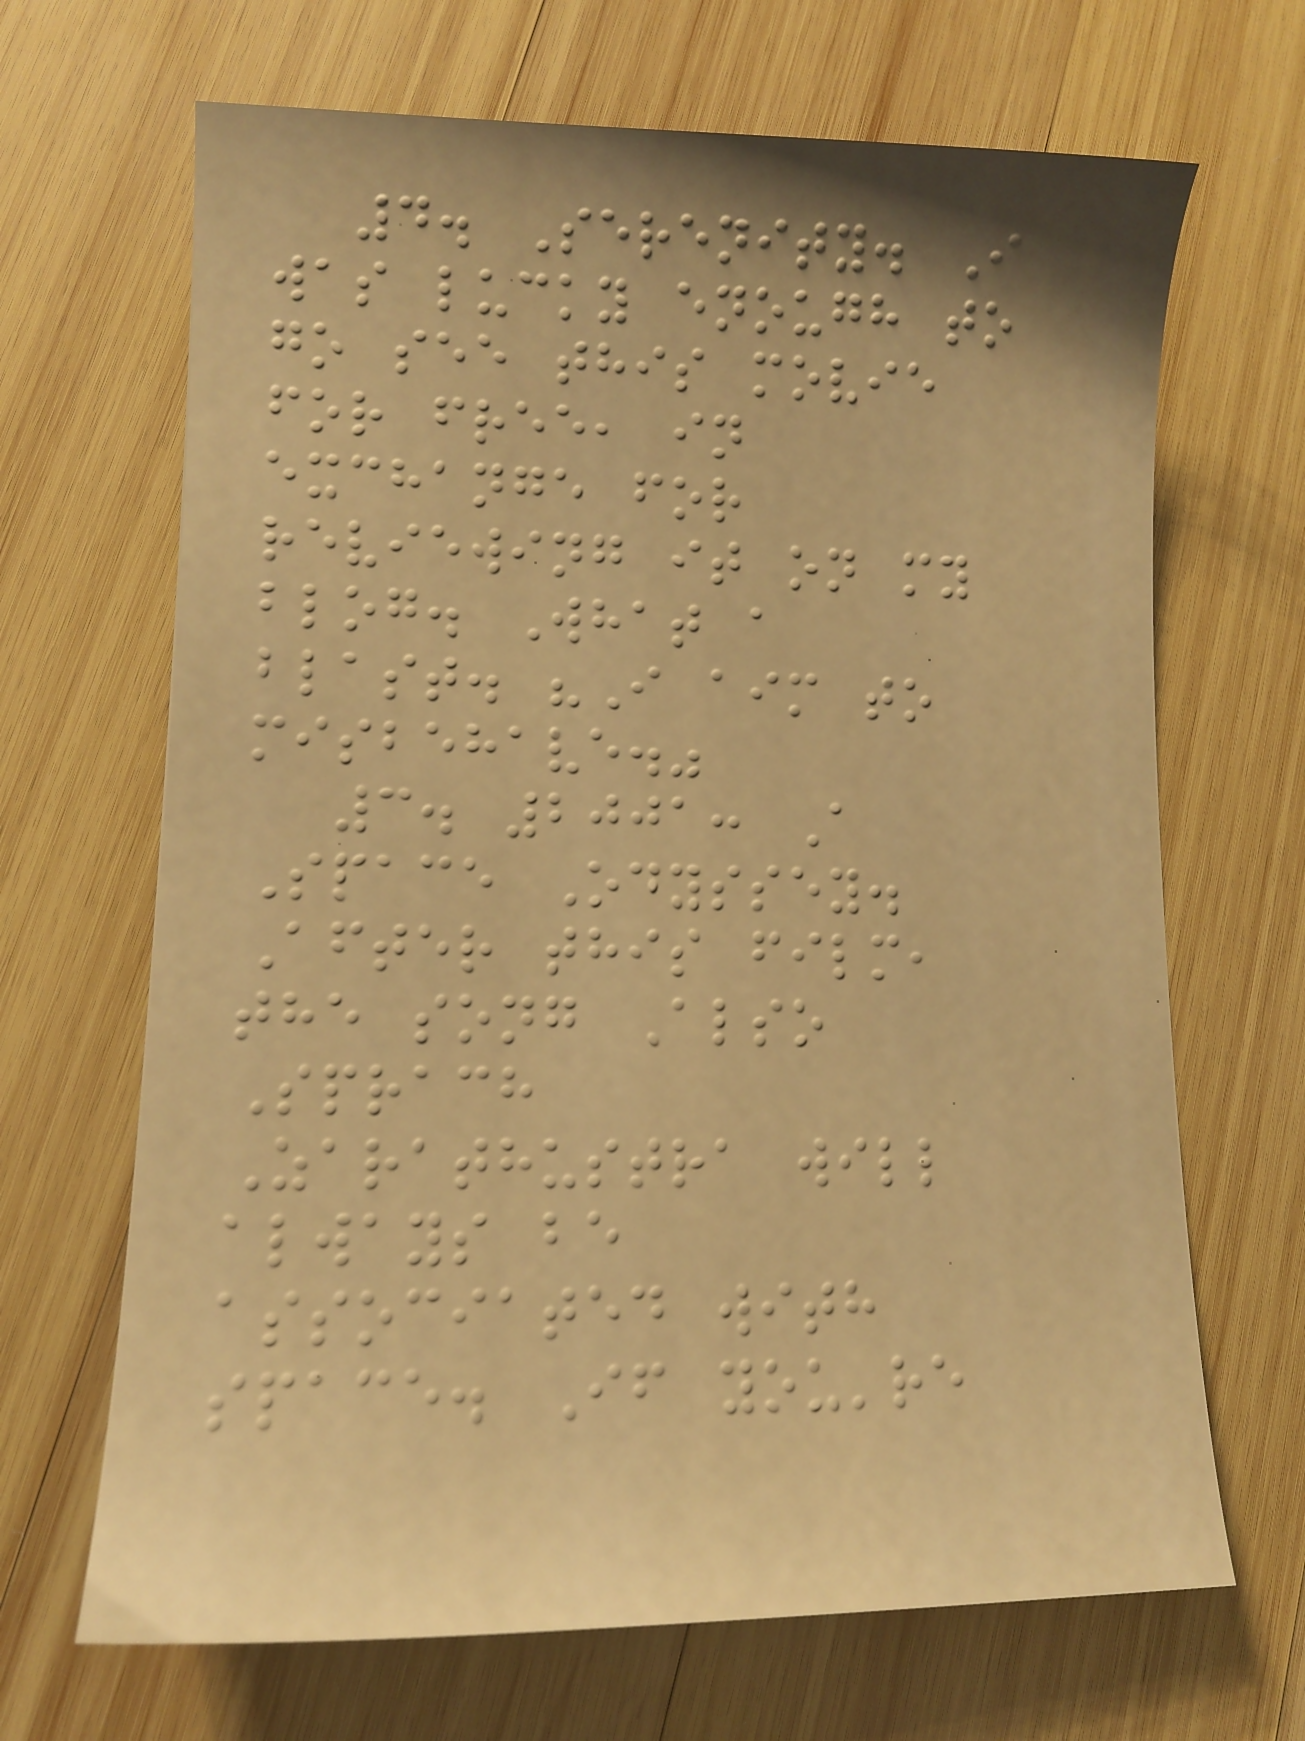4. Serenity. I
was lucky enough to
go see this movie
for free, in
exchange for
reviewing it on my
blog. What a
blast. "I aim to
misbehave."
3. 2001: A
Space Odyssey.
After this film,
the song Also
Sprach
Zarathustra will
always be
associated with
space. If you're
